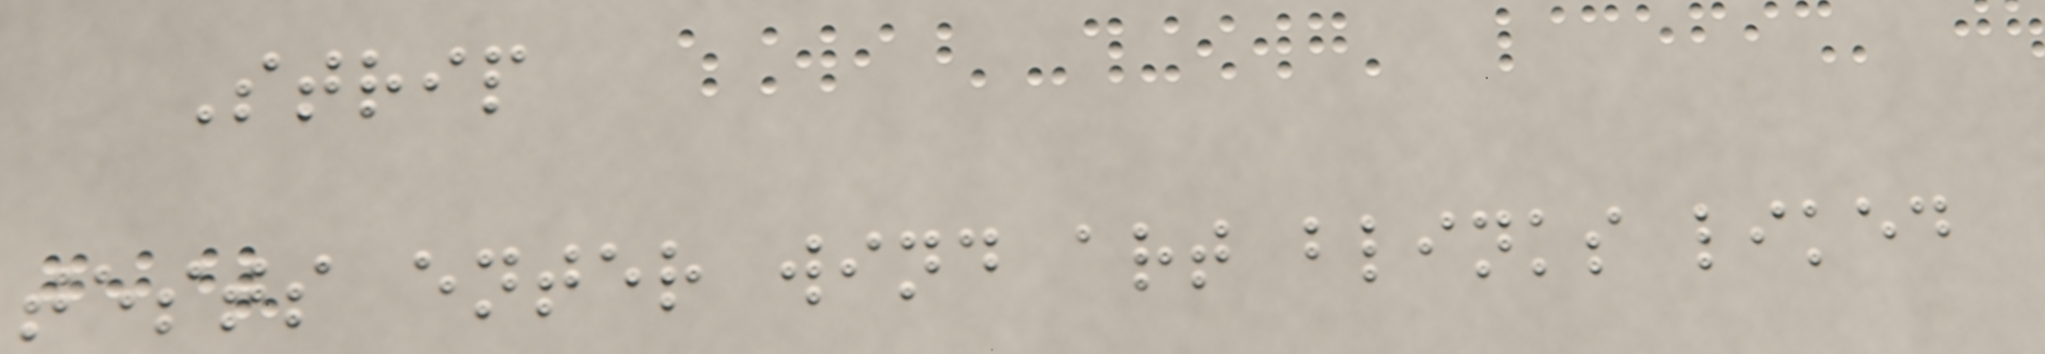Strip
tests enter wind art blinks liked
